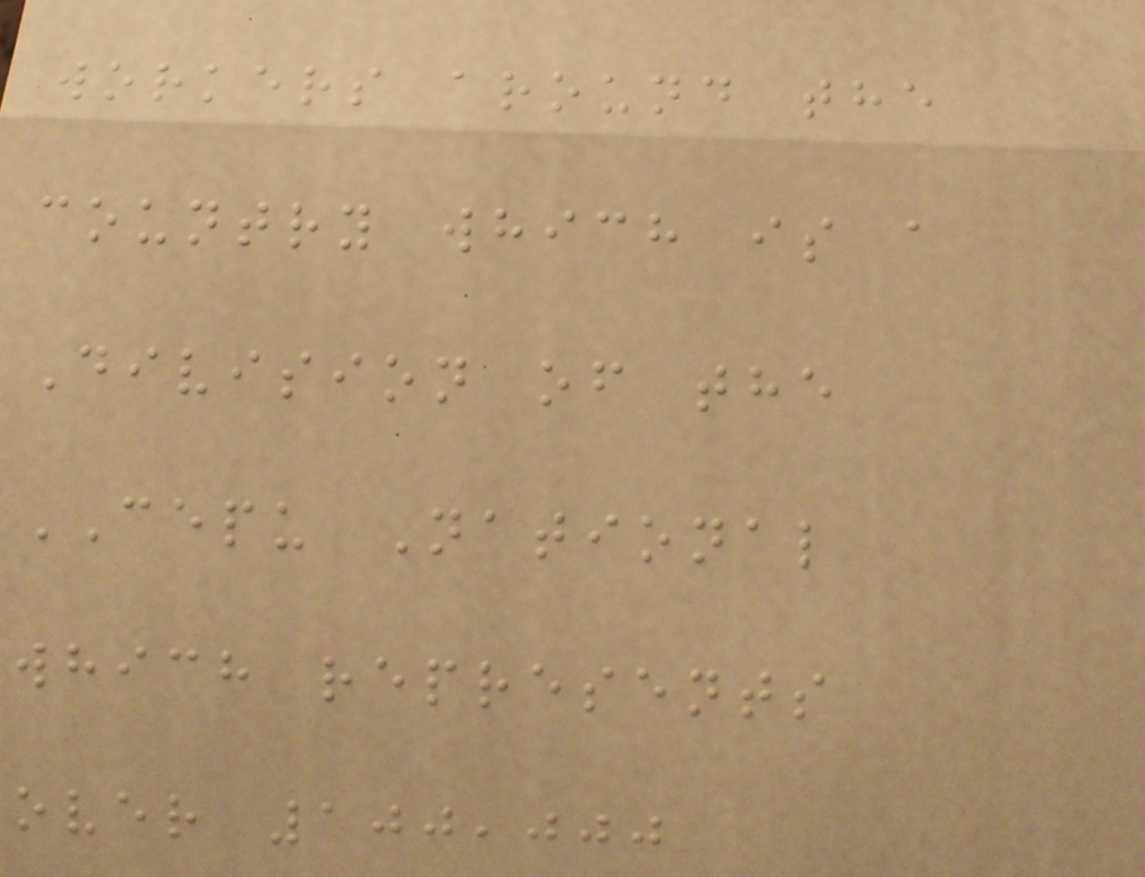workers around the
country which is a
Division of the
CEPU National
which represents
over 100,000
